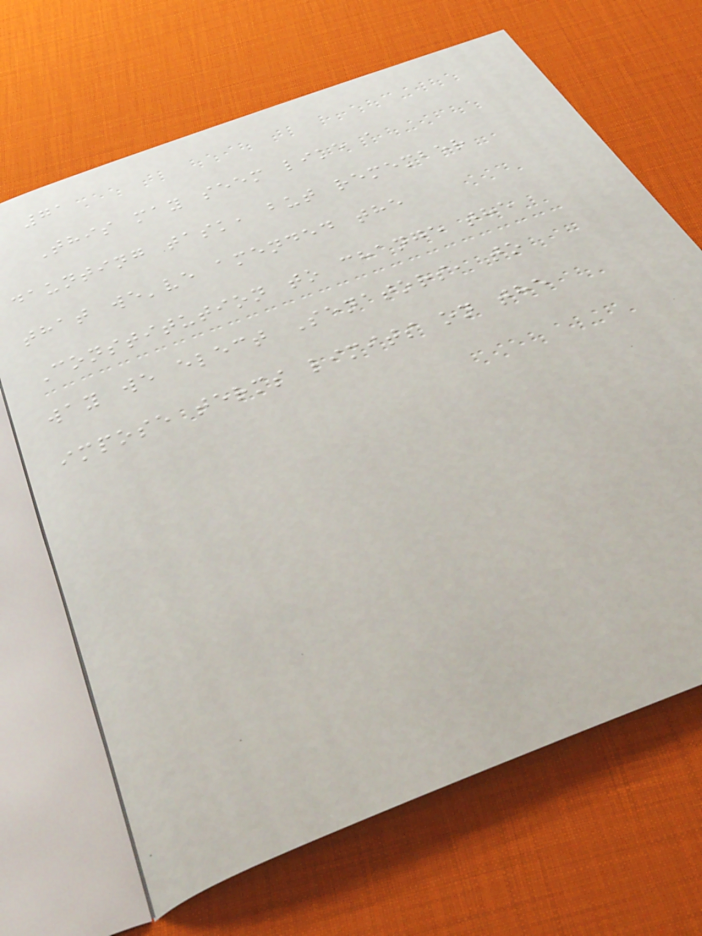71
This may seem like a
daunting task, but remember
that we've amended the
Constitution to change the
way we elect Senators, to
impose terms limits on the
